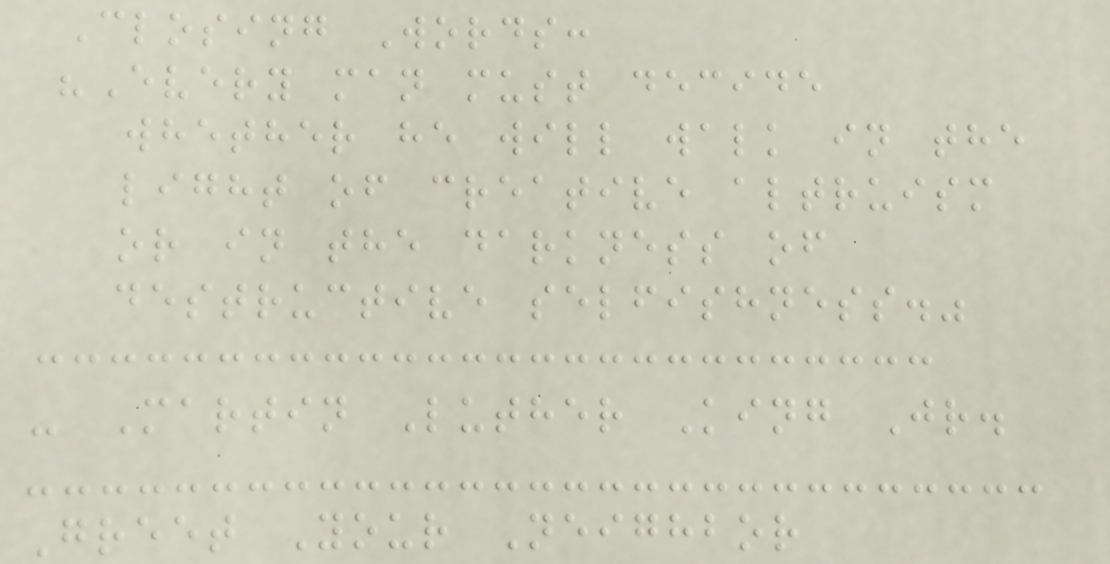Closing Words:
"Every man must decide
whether he will walk in the
light of creative altruism
or in the darkness of
destructive selfishness."
- Martin Luther King Jr.
Greet Your Neighbor
